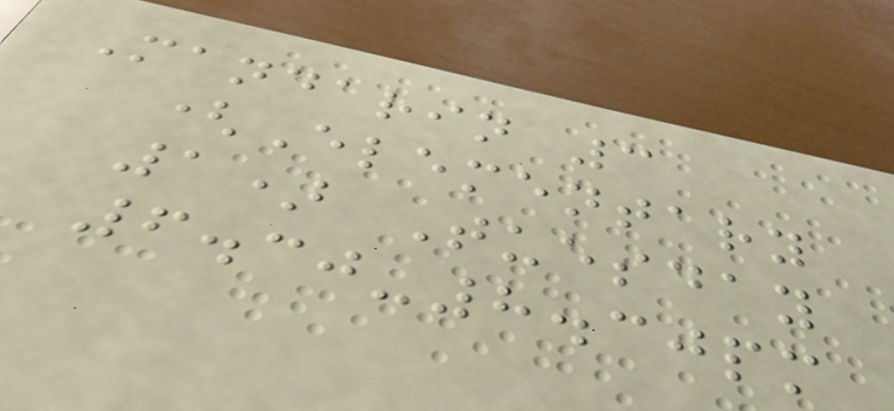Mandarin 3
(Elementary
1) Tuesday
6.30-8.30pm
